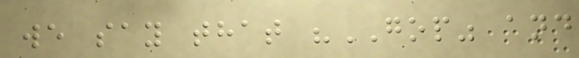we say that "GOP" and
